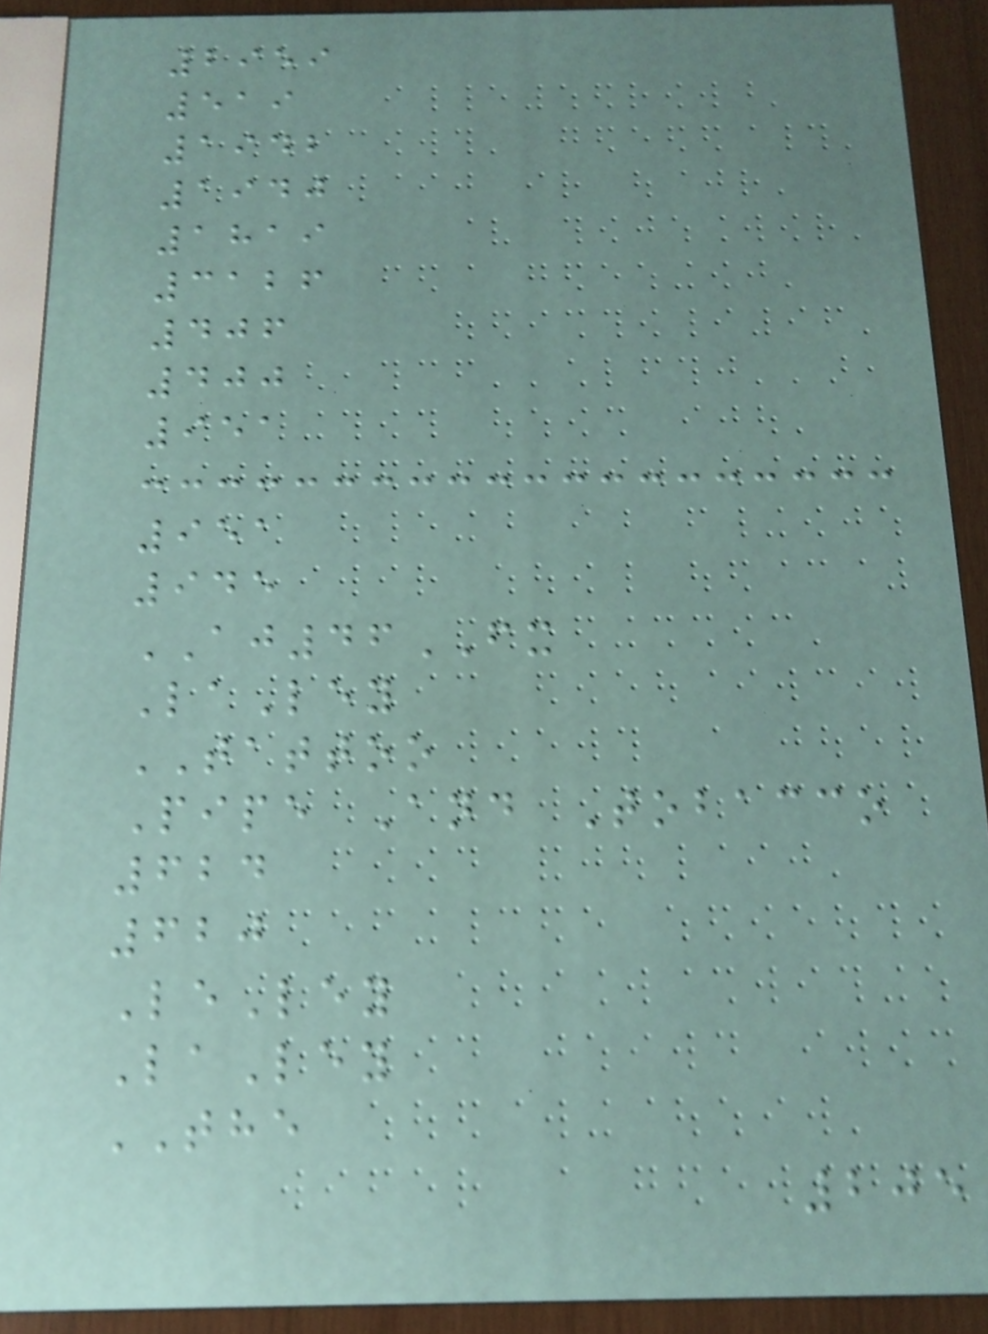2959
519
1942
1940
1819
3126
406
400
951
951
945
AJ46FX
LaLey
TATTOO
Pipe And Tobacco
624
620
LeLey
LaLey
THE
205
